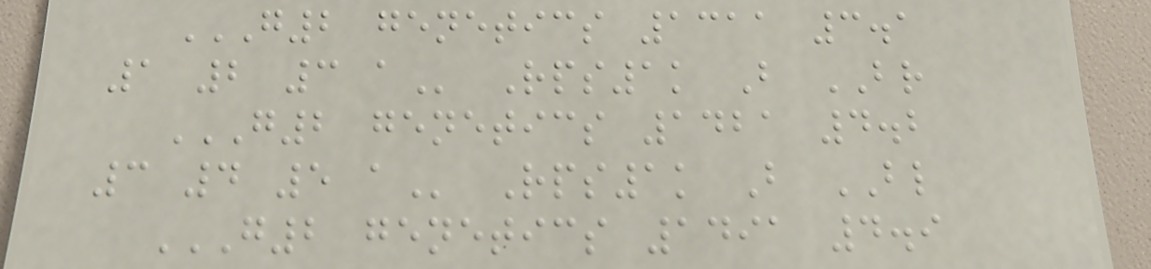G2 GENETICS 1311 3.1
1 2 3 A Rps1k B BR
G2 GENETICS 1421 4.2
3 4 5 A Rps1k B BL
G2 GENETICS 1491 4.9
